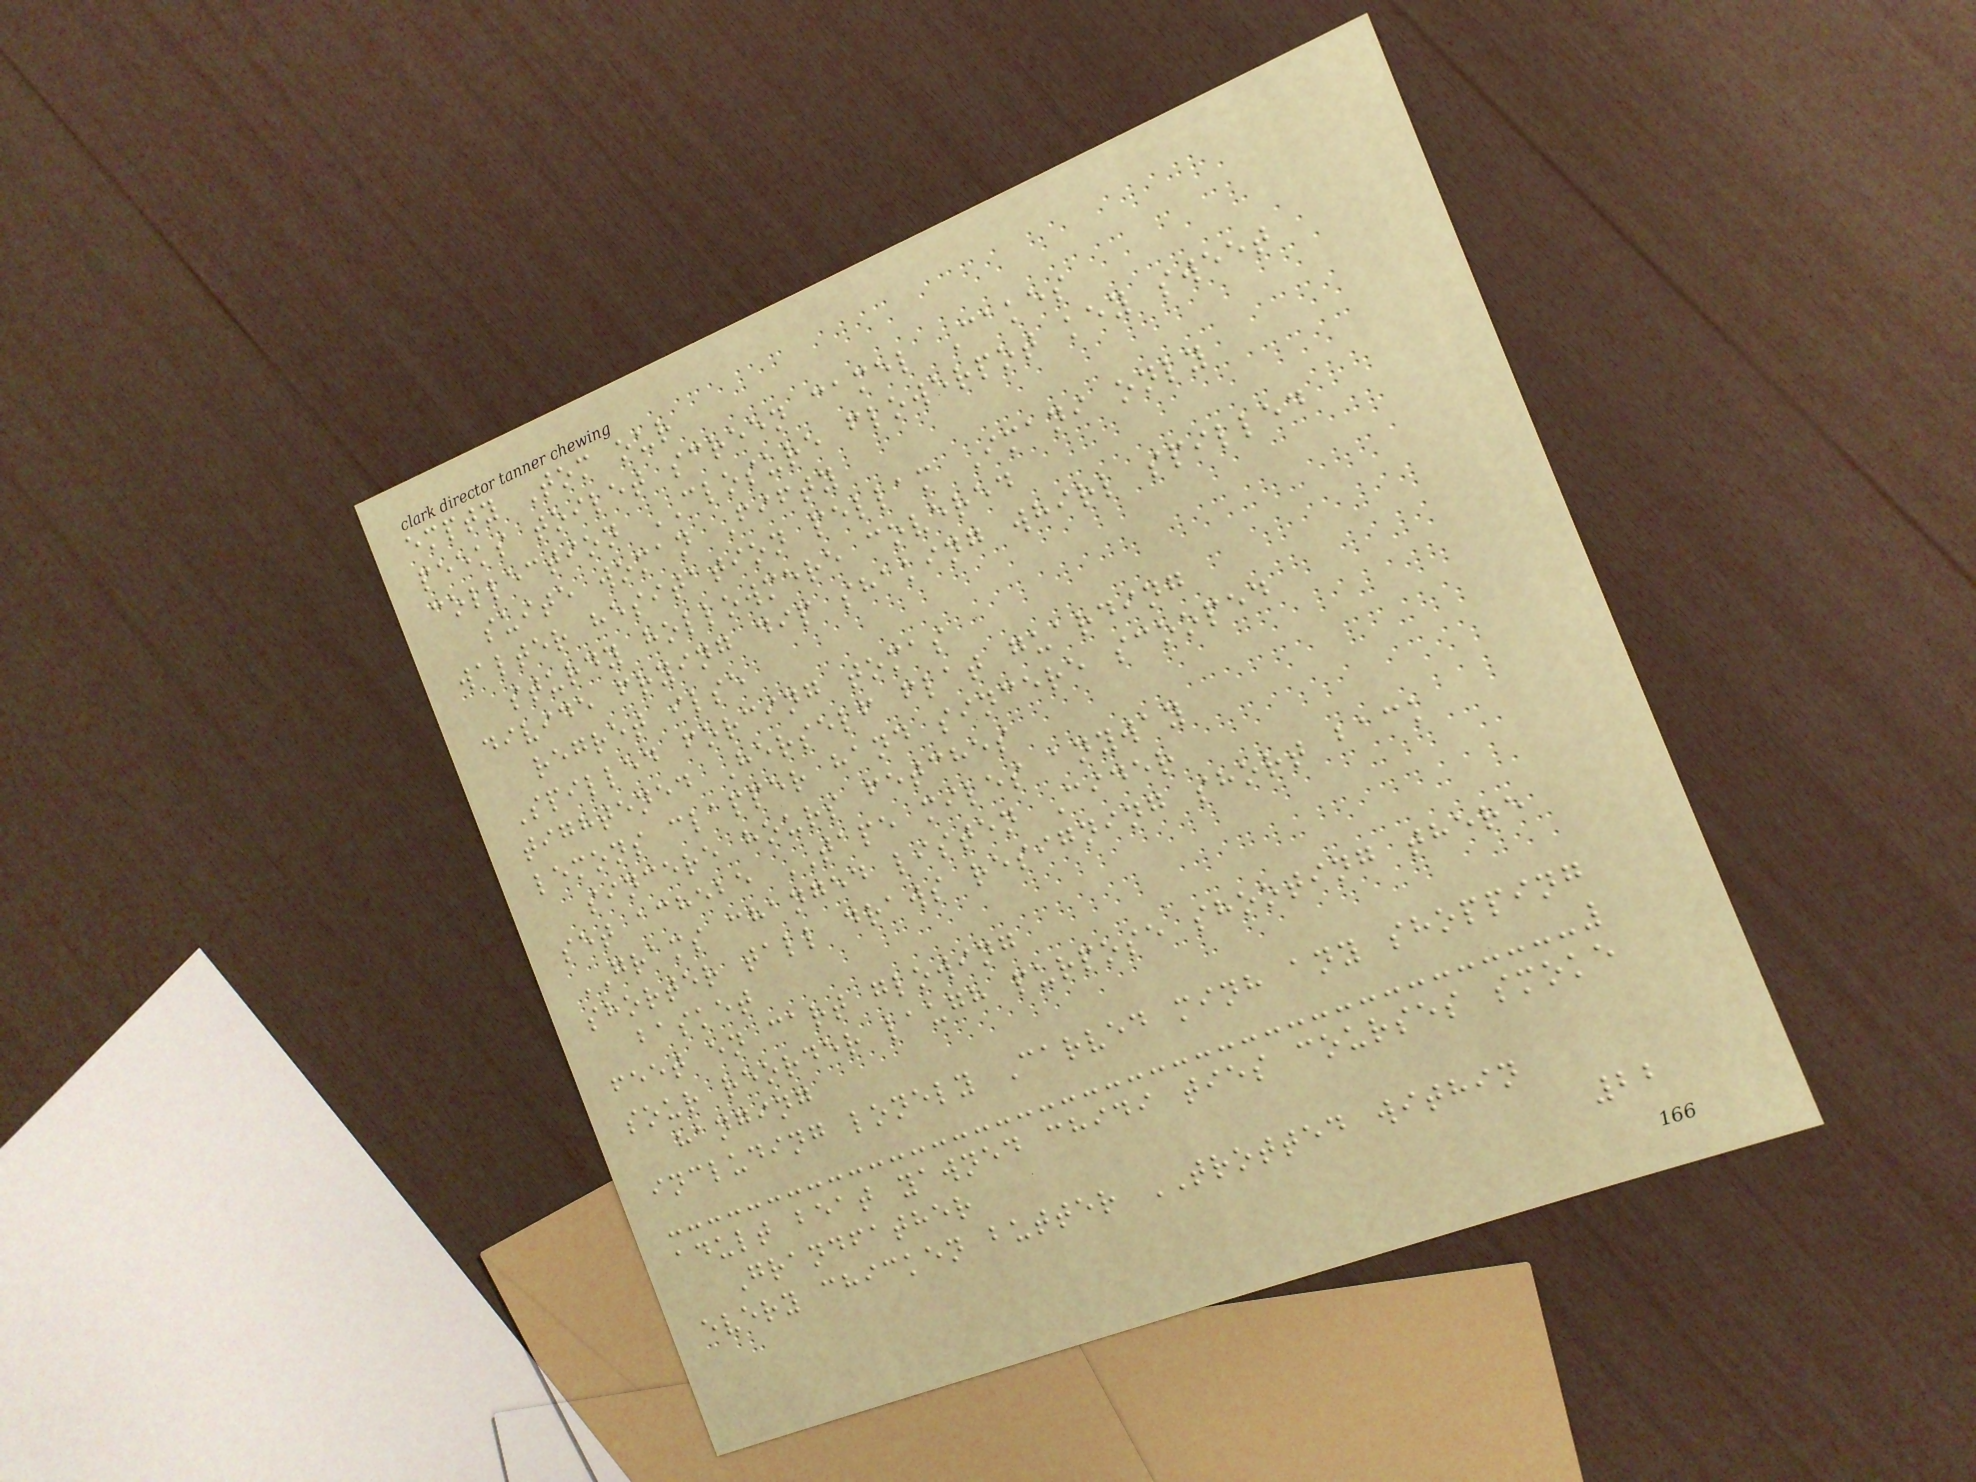empty Tom our
peeks toilet screen camel Cakes
collection CLOSURE flowerpot key sweet
suite woman Fifty
walter hesitation pellam Imani only
sturdy hollowmere covered
divide frying dip shaking whirl spilled
regret ilse
Spilled forcing tomas
tightened Herself flat guarding
lemons clapper hand sincere scooped
sincere hours fetches
set achebe TAPE miles anyway
GRAMS changed listen Cider
shorter tall draws resigning short back
basket
feet en cart glowing
sour reorder laugh purpose shooting there
hanging
including lonely Carved minh any shopping
adult beat yawned chidi ties courses smoke
Grandfather
every chicken butter TROTTED within
22
